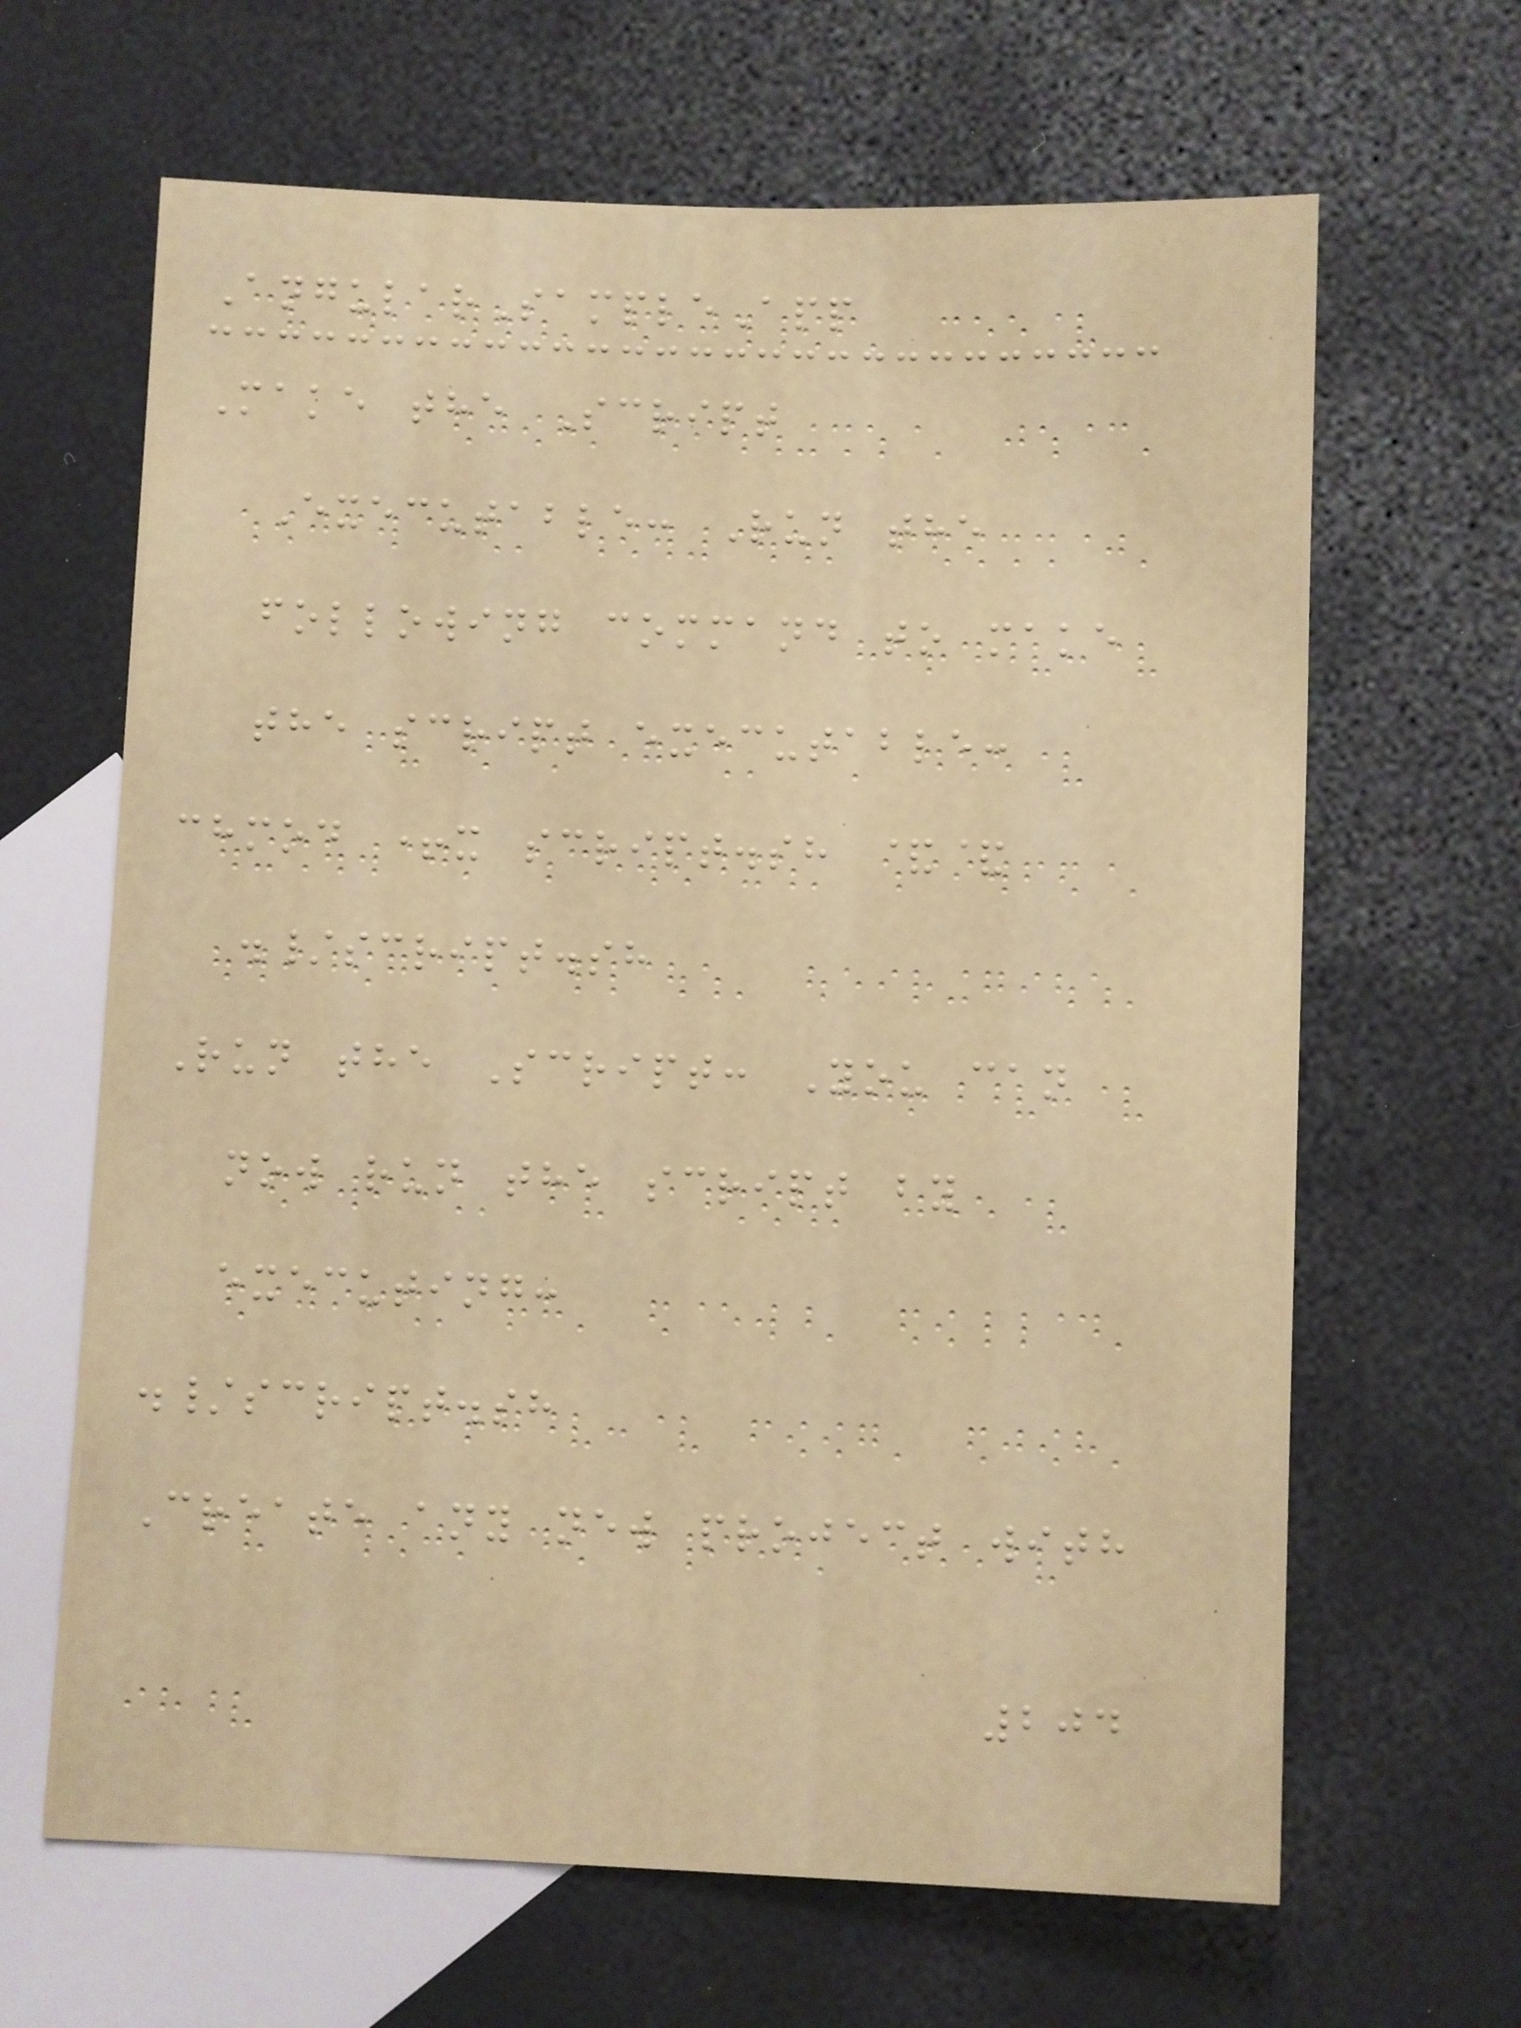AngularSampleApp
Make the Script
Executable: Run the
following command to make
the script executable:
chmod +x script.sh &&
./script.sh
Run the Script: You can
now run the script by
executing:
./script.sh
Create any new project with
204
